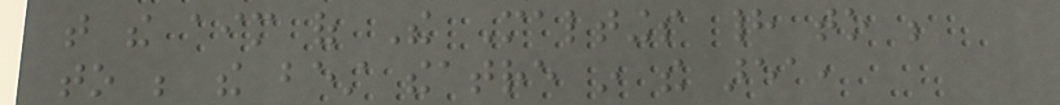that the aim of The Maltings had to be
to be the best theatre in the area,
